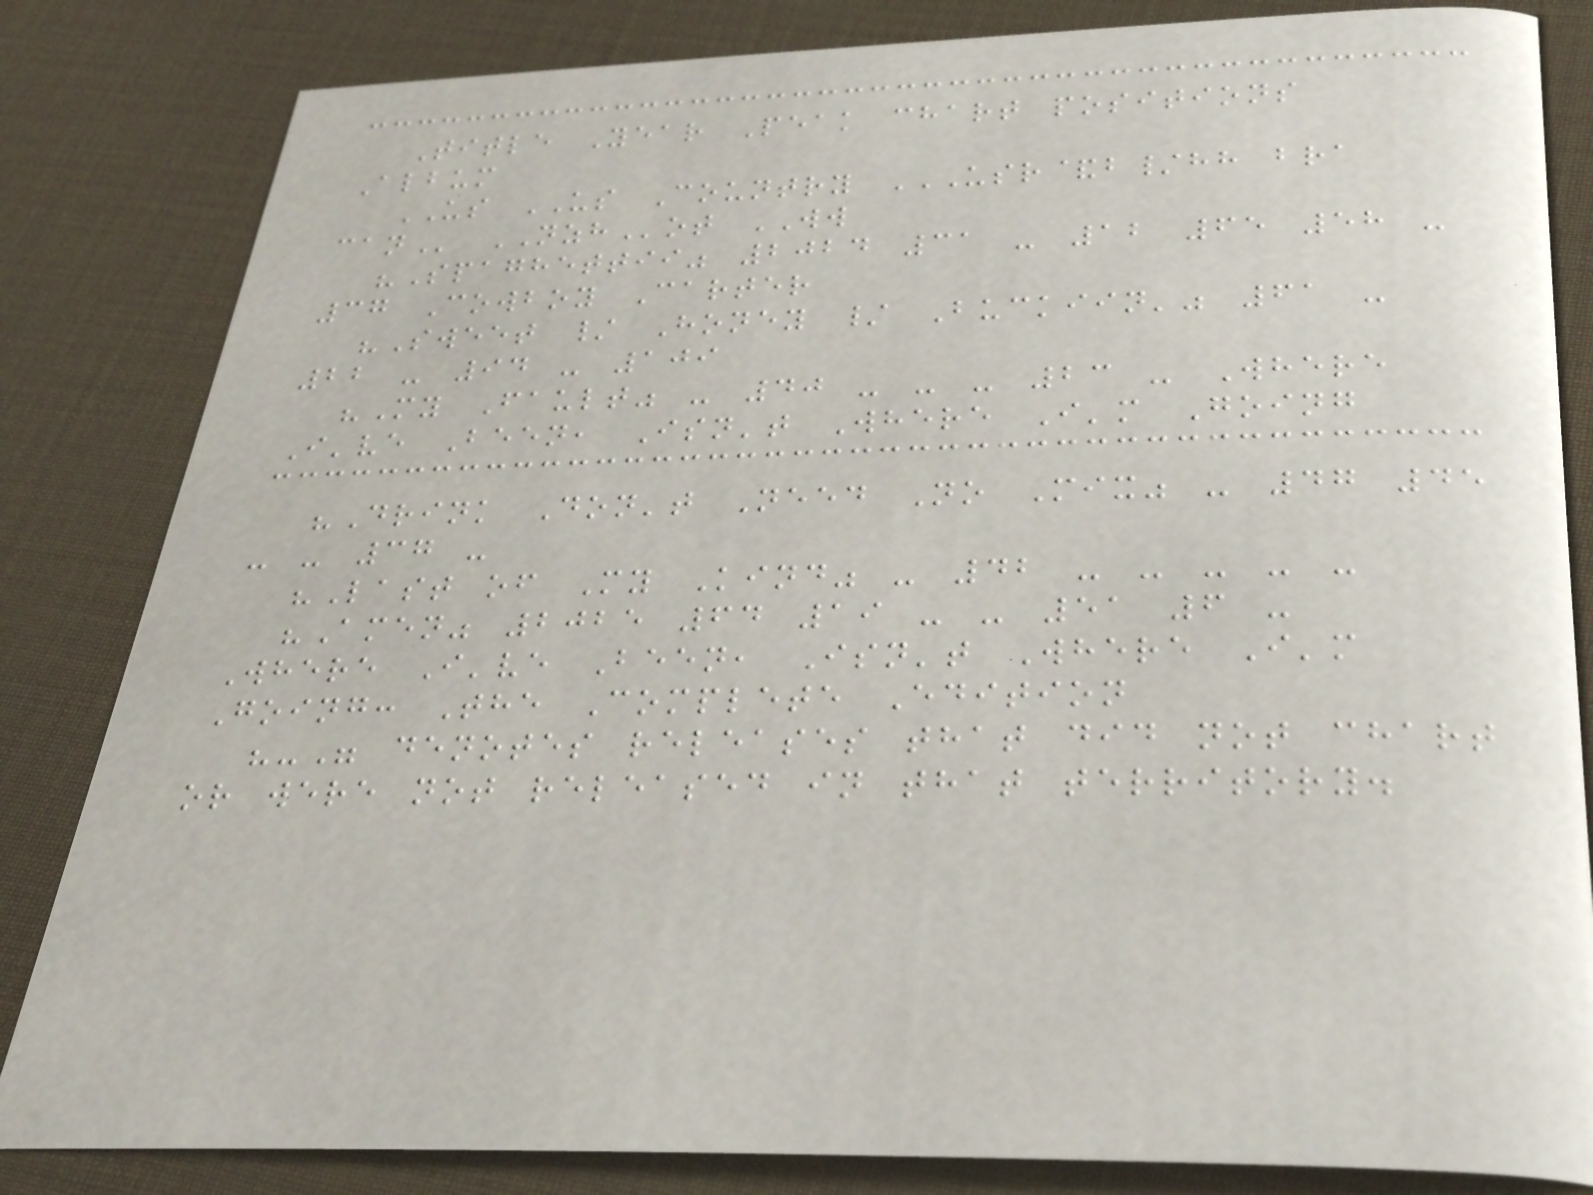Title Year Peak chart positions
Album
US US Country USR&B/HH BRA
CAN NZHot WW
"Spaghettii" 2024 31 - 12 65 58 -
37 Cowboy Carter
"Sweet / Honey / Buckiin'" 61 -
22 - 94 - 109
"My Fault" - 40 - - - 23 - Where
I've Been, Isn't Where I'm Going
"Drink Don't Need No Mix" - 47 45
- - 37 -
"Last of My Kind" - 42 - - - - -
"Amen" 2025 64 19 - - 51 6 -
Where I've Been, Isn't Where I'm
Going: The Complete Edition
"-" denotes releases that did not chart
or were not released in that territory.
